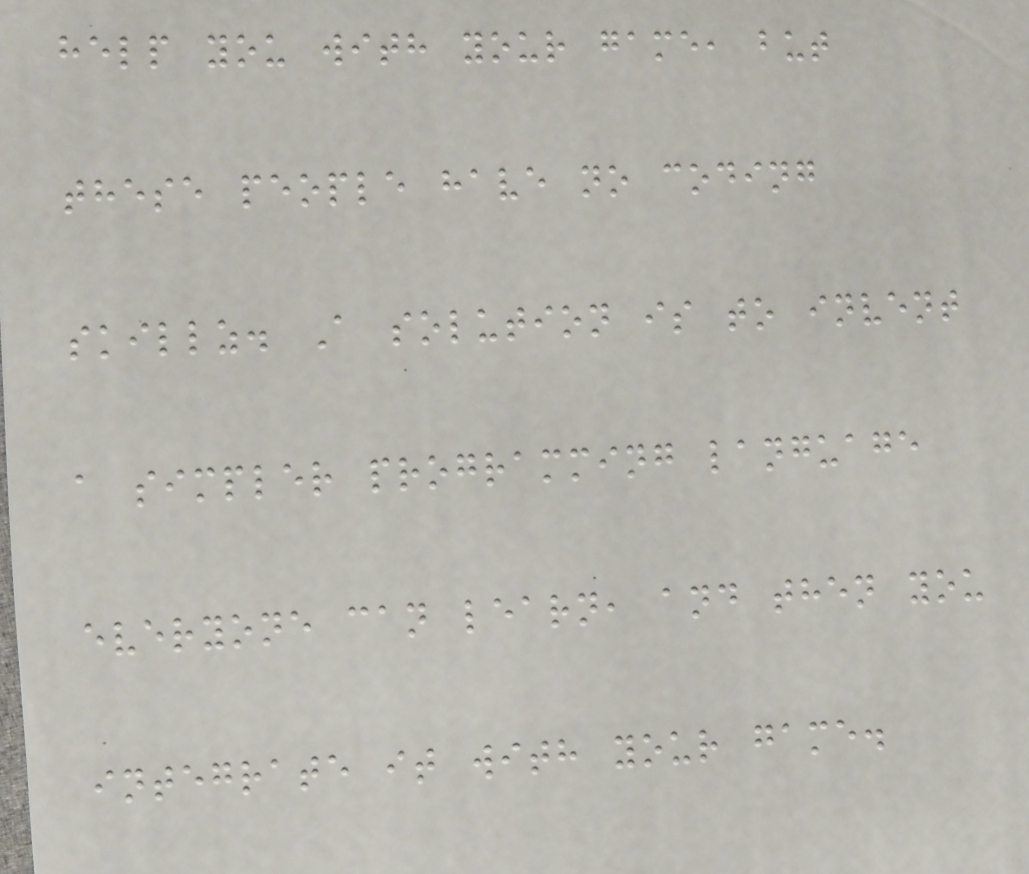help you with your game, but
these people have no coding
skillz. A solution is to invent
a simpler programming language
everyone can learn, and then you
integrate it with your game.
